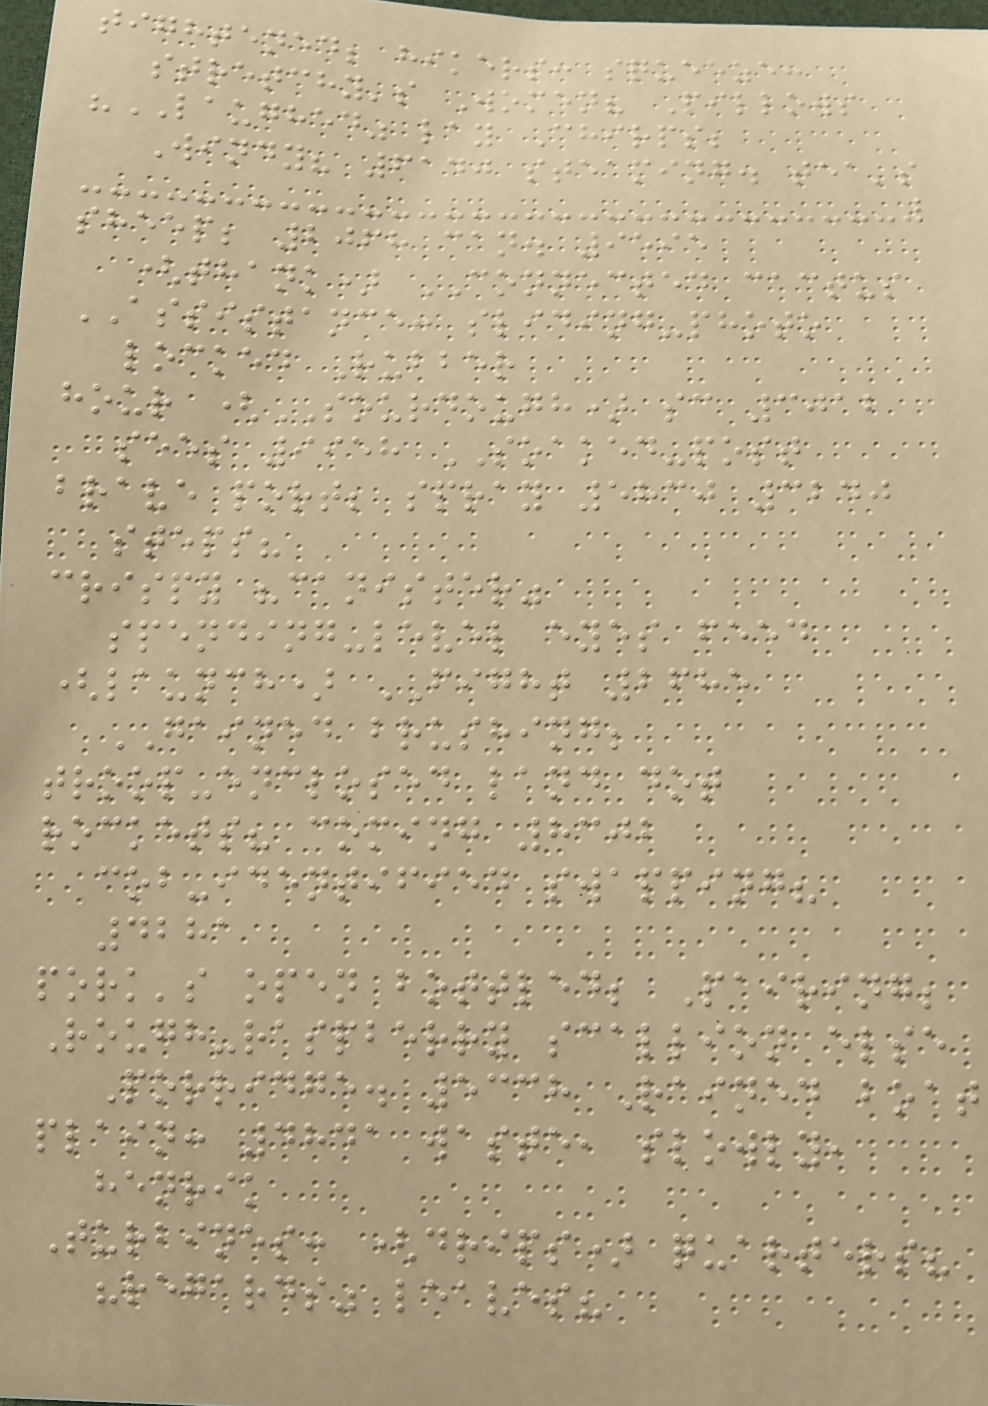tightened; hikers: squeeze:
stretchy's Women? Pillows
"LAUGHED" lay Chirps;
Windy? 6140 steaming. tea's
sheep; 2068 can. 9595
(thank) CONNECTED cactus
ASSISTANCE: sliding-photo
locked Rubber
hour (SOURDOUGH) sc 3012
sees 9958 SOAKED-post
brave port; spray 5830 3240
steps?
crispy "canister"
spending-level eyes feed
(launch) FIGHT 2685
GAINED brushing;
troop-enclosed land dot
rockets? coming 8302
cob-identified swapping?
4281
pork's open bottled; Pairing;
Rough-raspberry scallion else
Porridge. 5338 Rained boat
plain: 4841 waste, slowly,
henrik
Turbines: (drips) quarters?
"regards" leaves?
